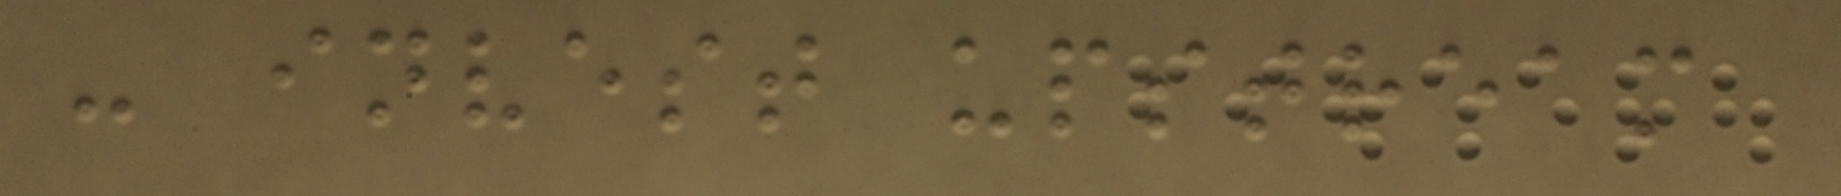- invest upstream
